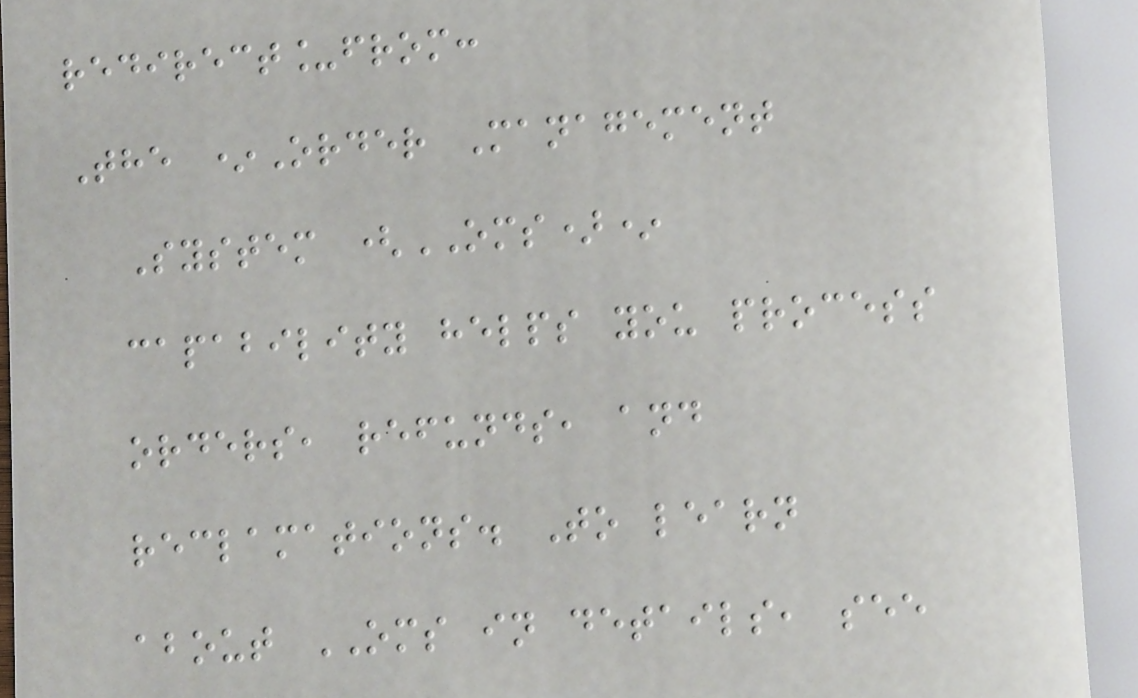redirect_from:
The *Order Management
System (OMS)*
capability helps you process
orders, refunds, and
reclamations. To learn
about OMS in details, see
